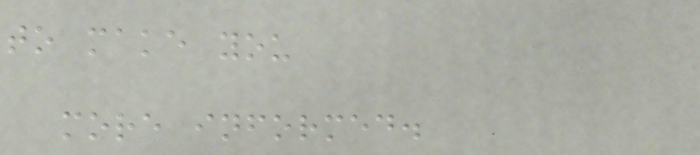to make you
more informed.
